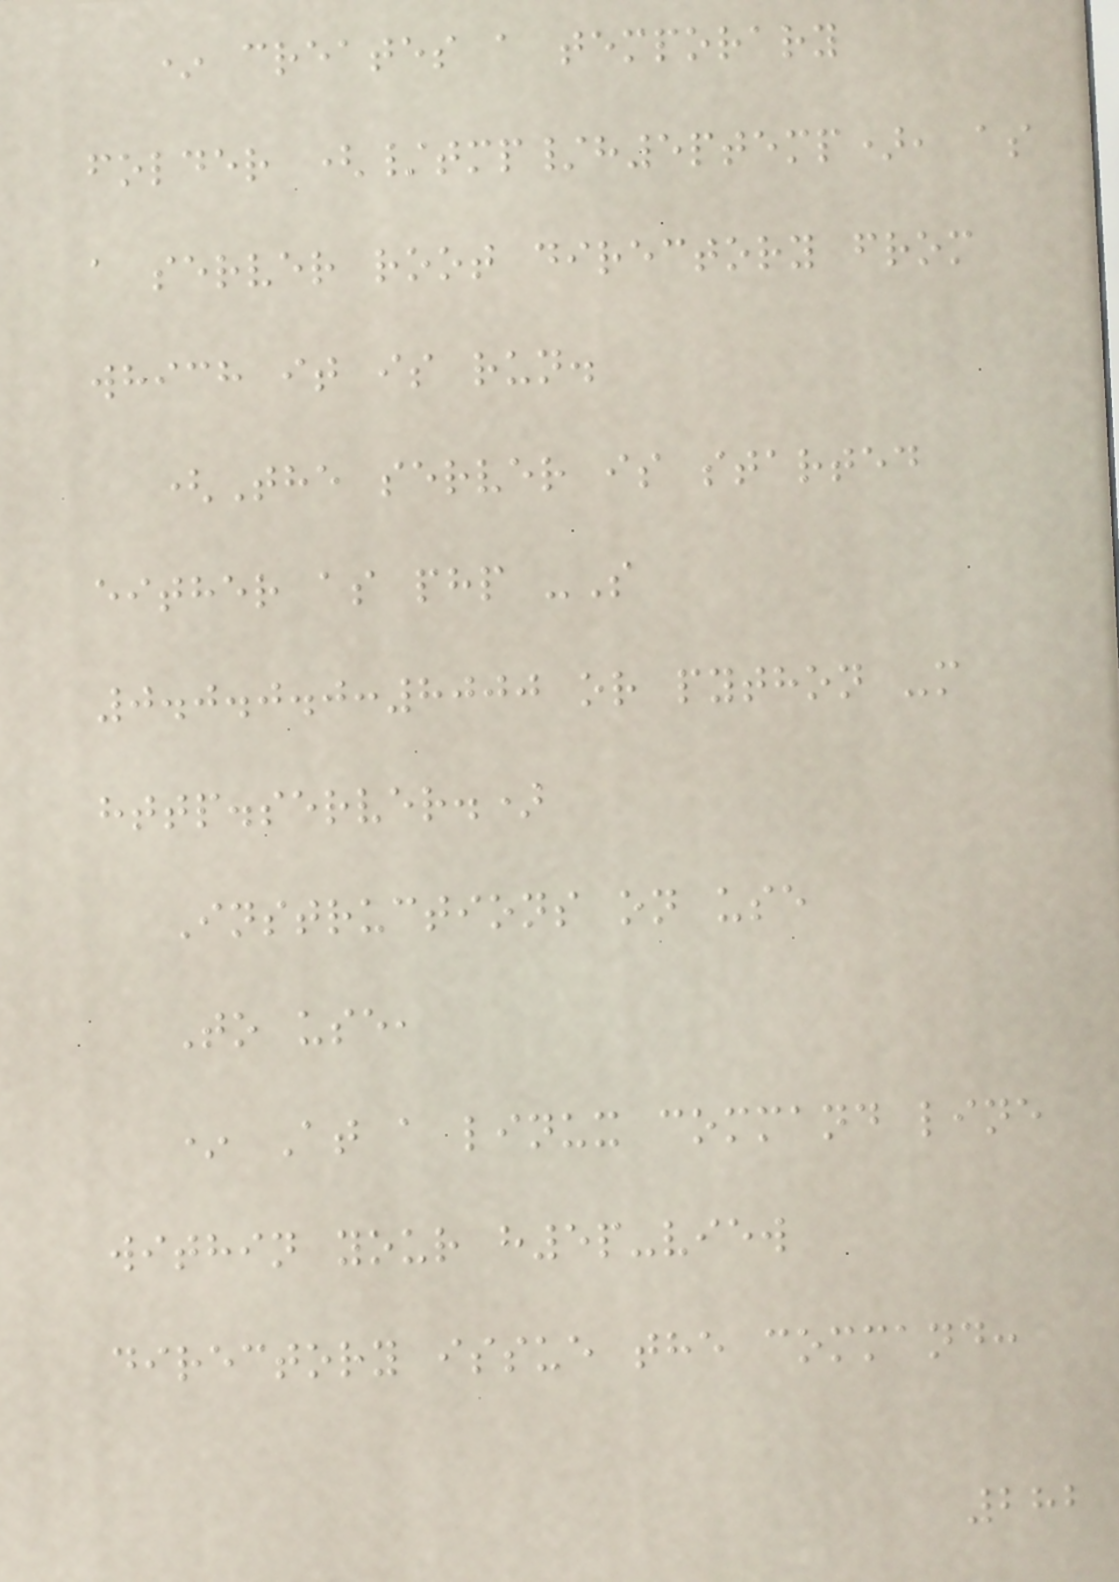* creates a temporary
folder (/tmp/h5ptemp), as
a server root directory from
which it is run.
(The server is started
either as php -S
0.0.0.0:8000 or python -m
http.server.)
Instructions on use
To use,
* At a linux command line
within your h5p-view
directory issue the command:
282
